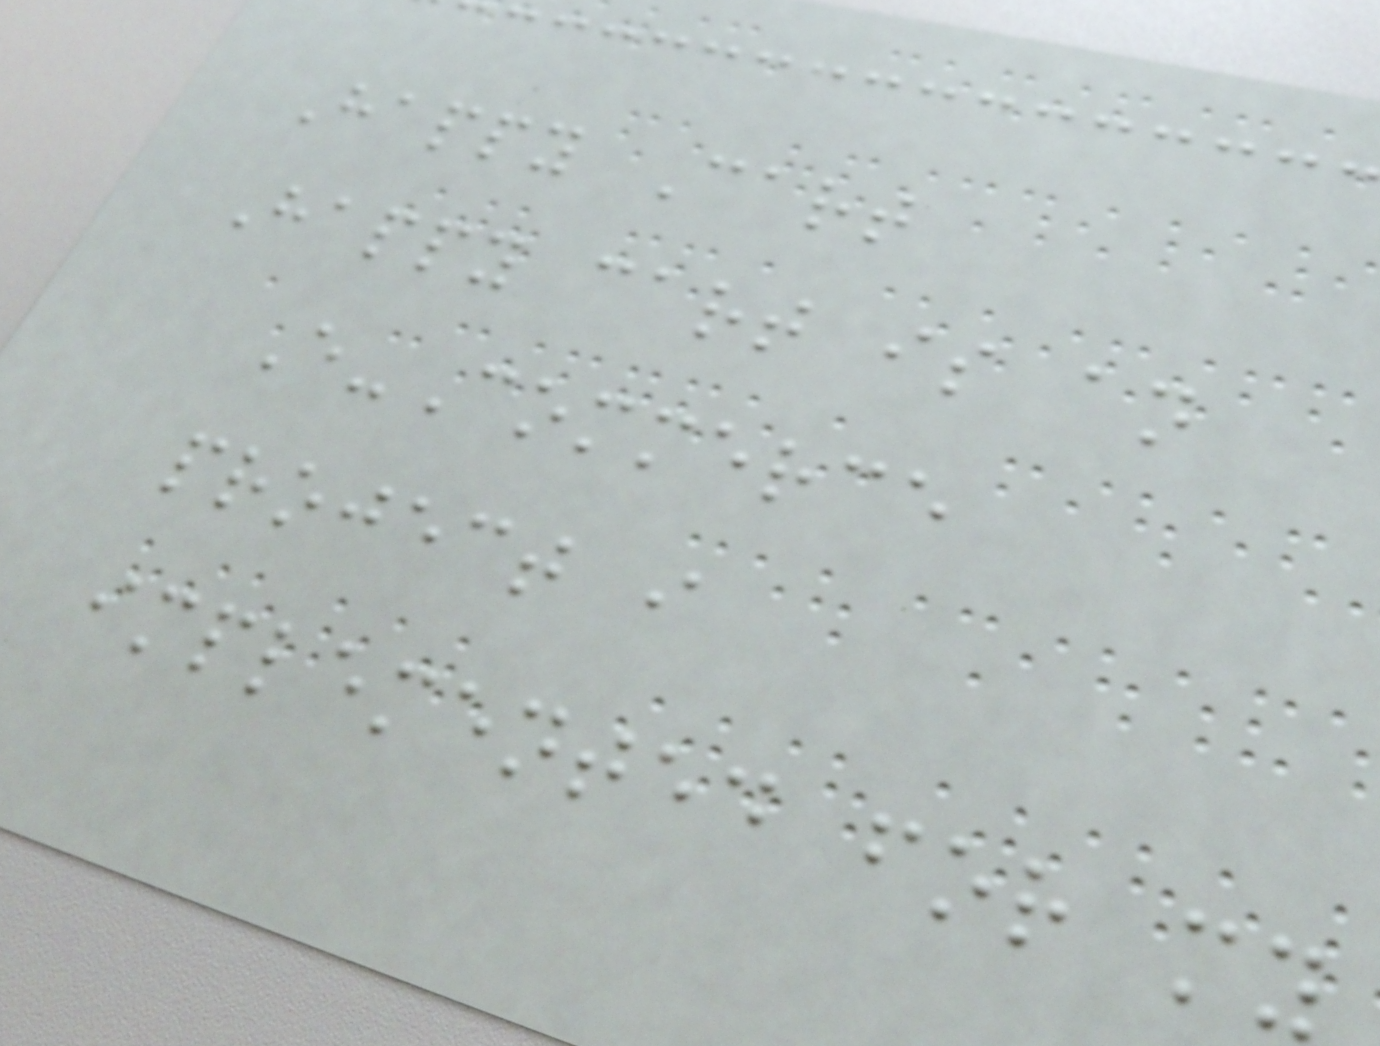Happy Cart
Happy cart is an
E-Commerce
project i
implemented for my
